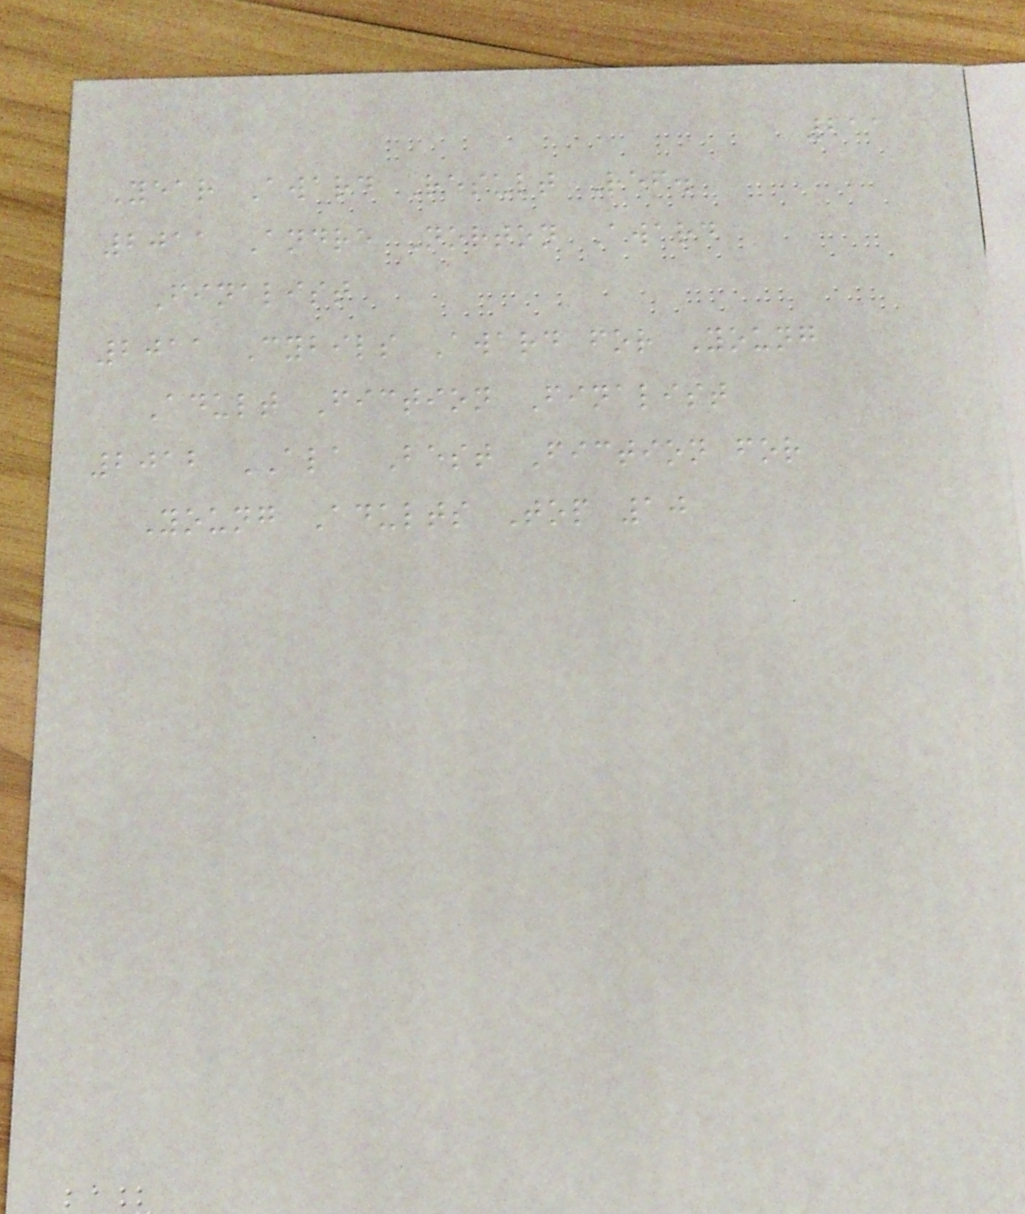211
Year Award Result Ref.
2011 Andre Norton Award
Finalist
2011 Cybils Award for Young
Adult Fiction Finalist
2012 ALA Best Fiction for
Young Adults Top 10
